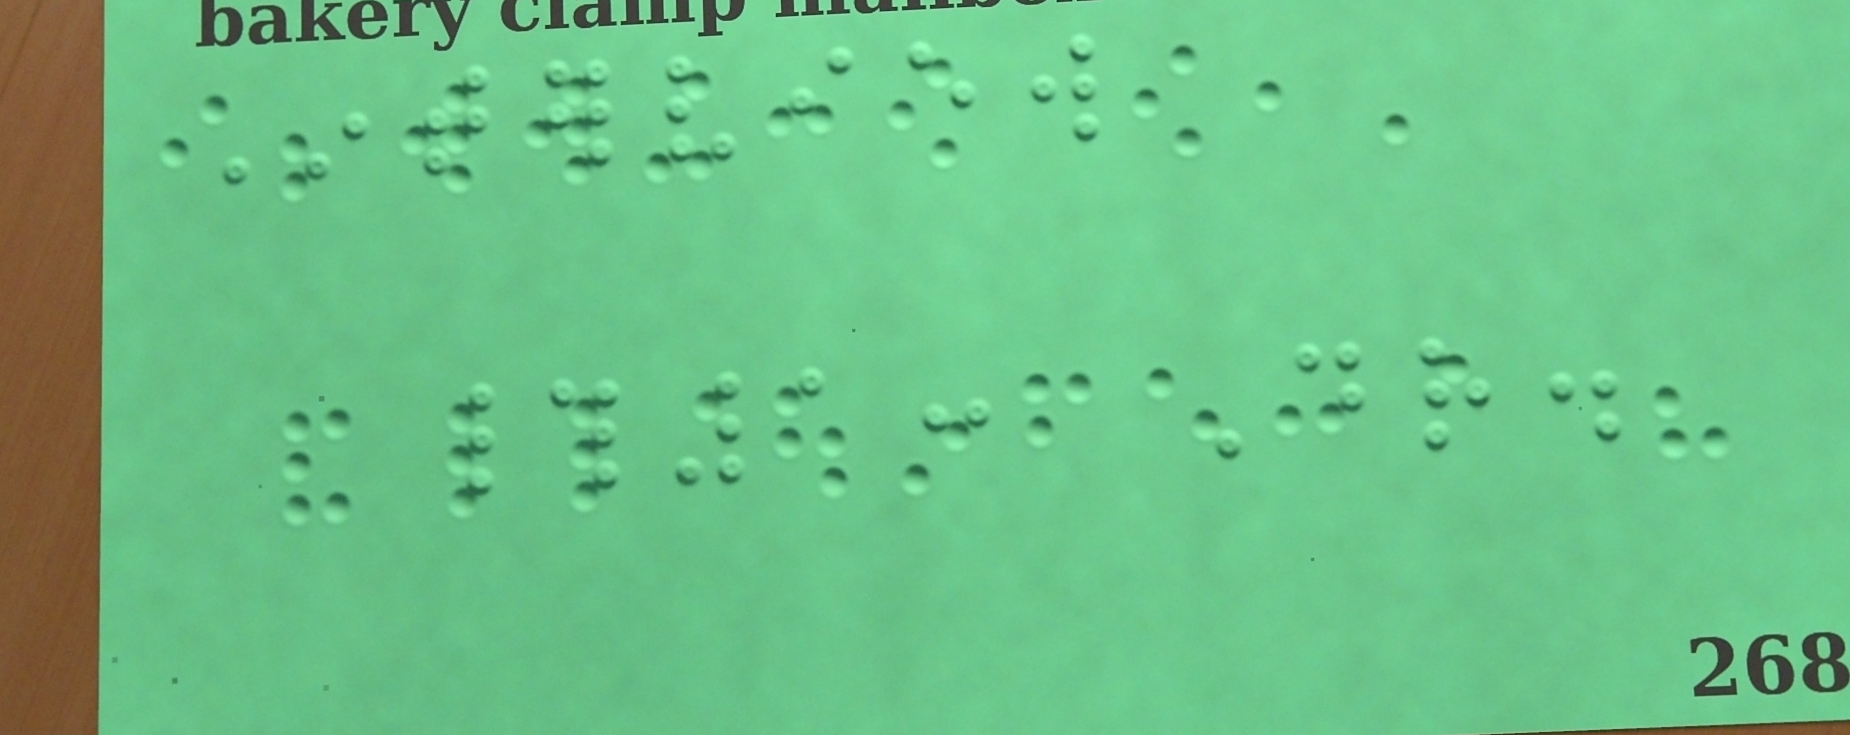Interview
#1: Dr.
